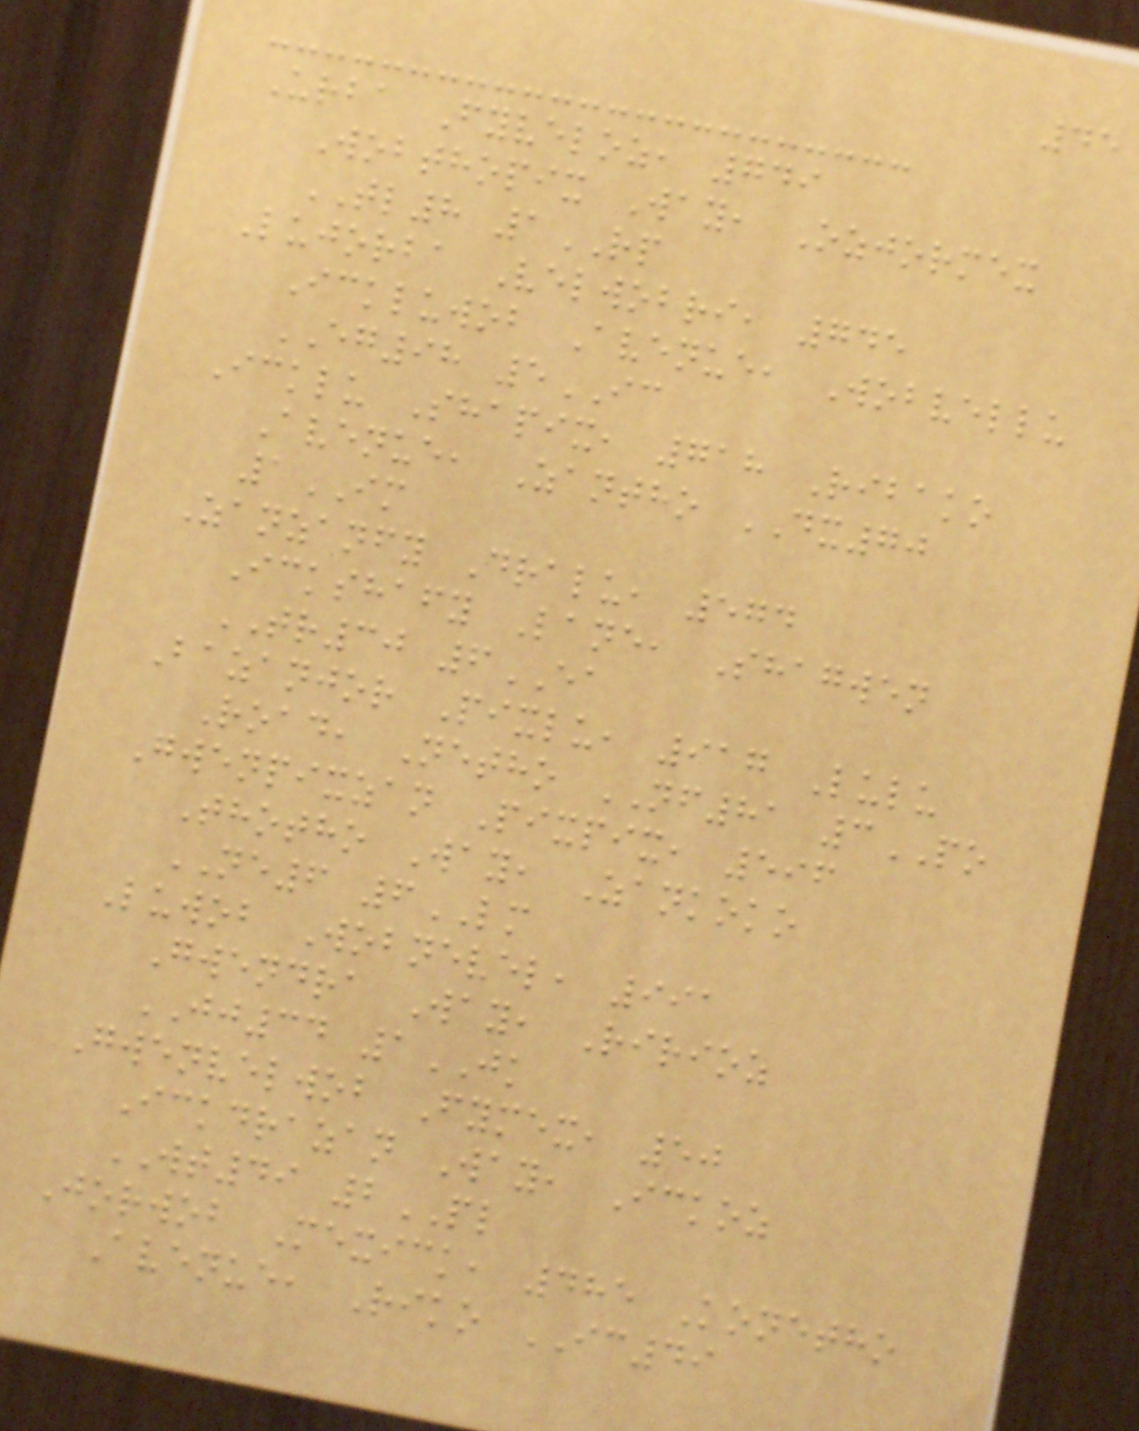45
Urba Fyveloz, 749
Wobthopix Way, Ozjormex
TL8 1RP
Lujorba Velwobri, 745
Ickluwob Avenue, Wobvellu
EG98 5IC
Icklu Shapix, 718 Ribako
Avenue, Zantho DX70
1IM
Zanzanfy Dralu, 574
Ickshafy Lane, Shagwen
TR30 6EA
Bazanjor Pixlu, 917 Lulu
Road, Netho NF81 3PO
Gwenpixzan Pixpix, 596
Thotho Way, Zankoko
NE6 6LM
Luwob Wobnevel, 991
Gwendra Way, Ririoz
JJ34 1JK
Gwenvelwob Fymex, 50
Ickdrazan Way, Ickoz
WT49 2PL
Jorwob Mexick, 485 Konetho
Avenue, Riko IC49
